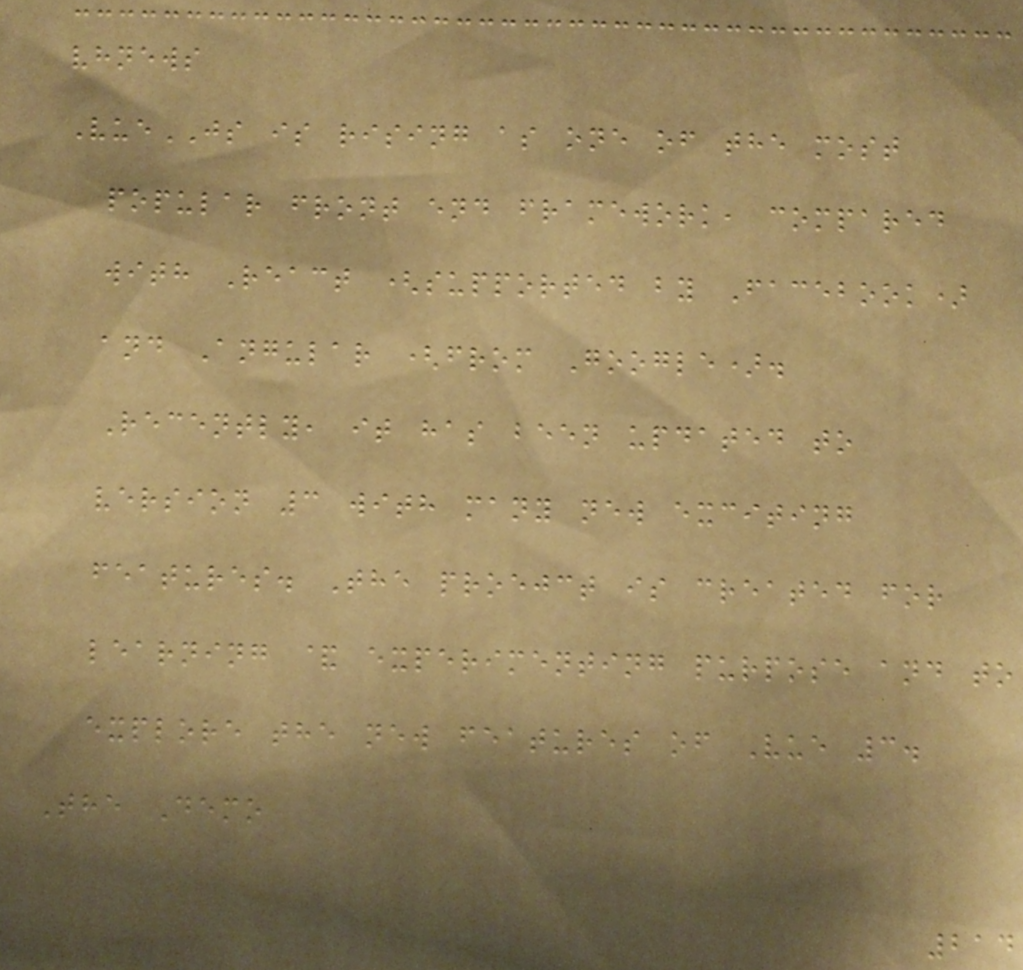vhnews
VueJS is rising as one of the most
popular front end framework, compared
with React (supported by Facebook)
and Angular (from Google).
Recently, it has been updated to
version 3 with many new exciting
features. The proejct is created for
learning & experimenting purpose and to
explore the new features of Vue 3.
The Demo
214
